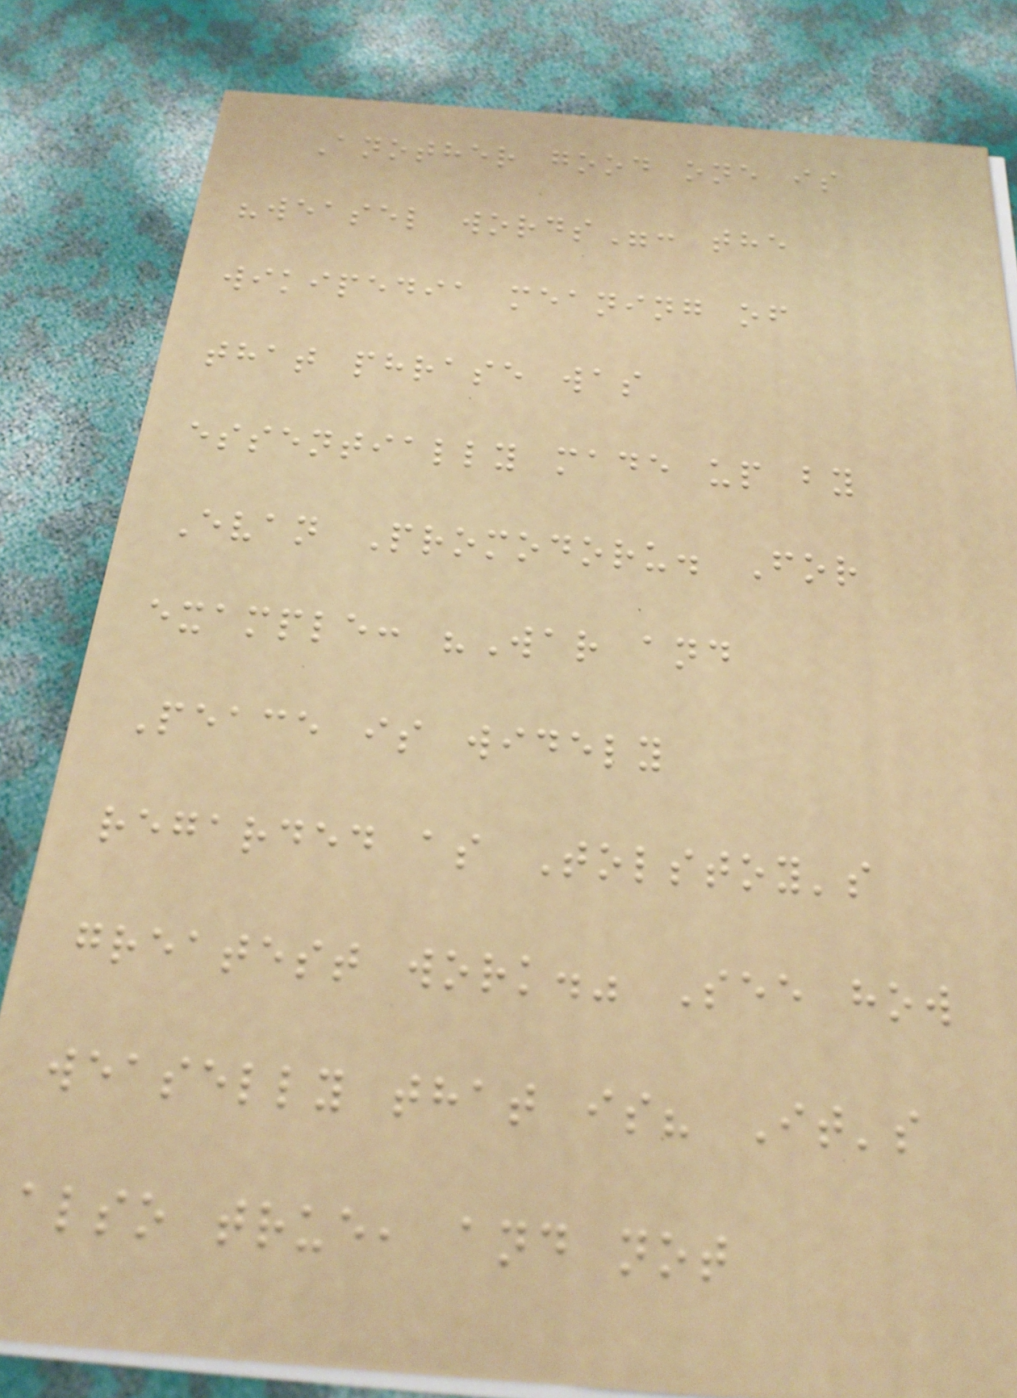Another good one is
"weasel words": the
wikipedia meaning of
that phrase was
essentially made up by
Evan Promodoru. For
example: "War and
Peace is widely
regarded as Tolstoy's
greatest work." See how
weaselly that is? It's
also true, and not
